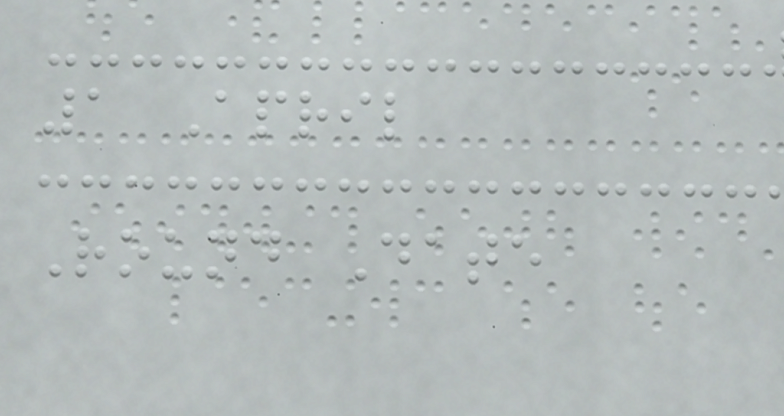1 April
Round Date
